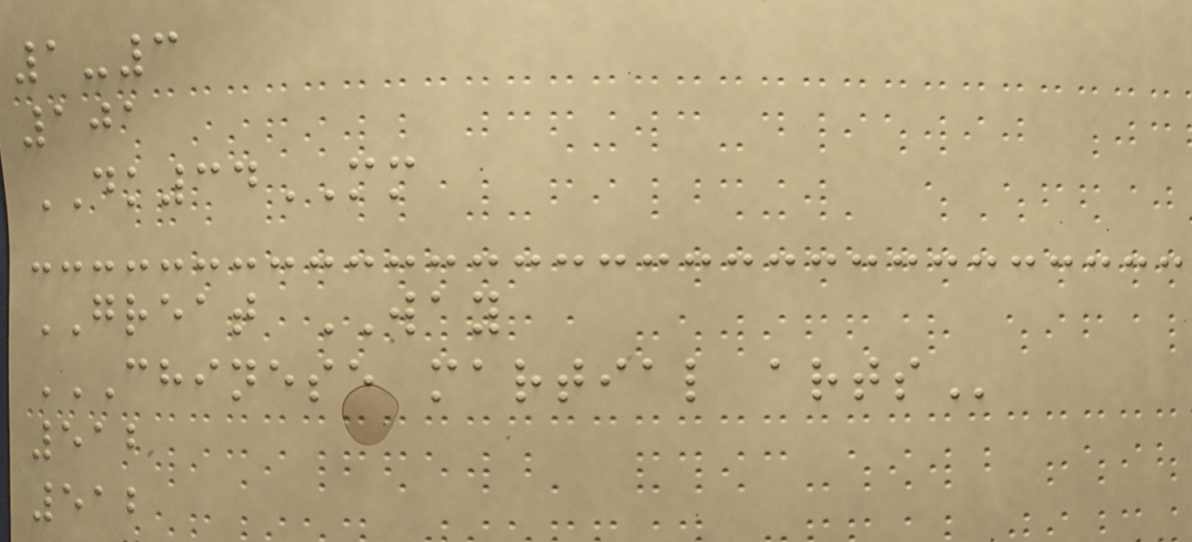1-3
101
DK34MM
GREAT WAY
CHINESE MARTIAL ARTS
512
512
